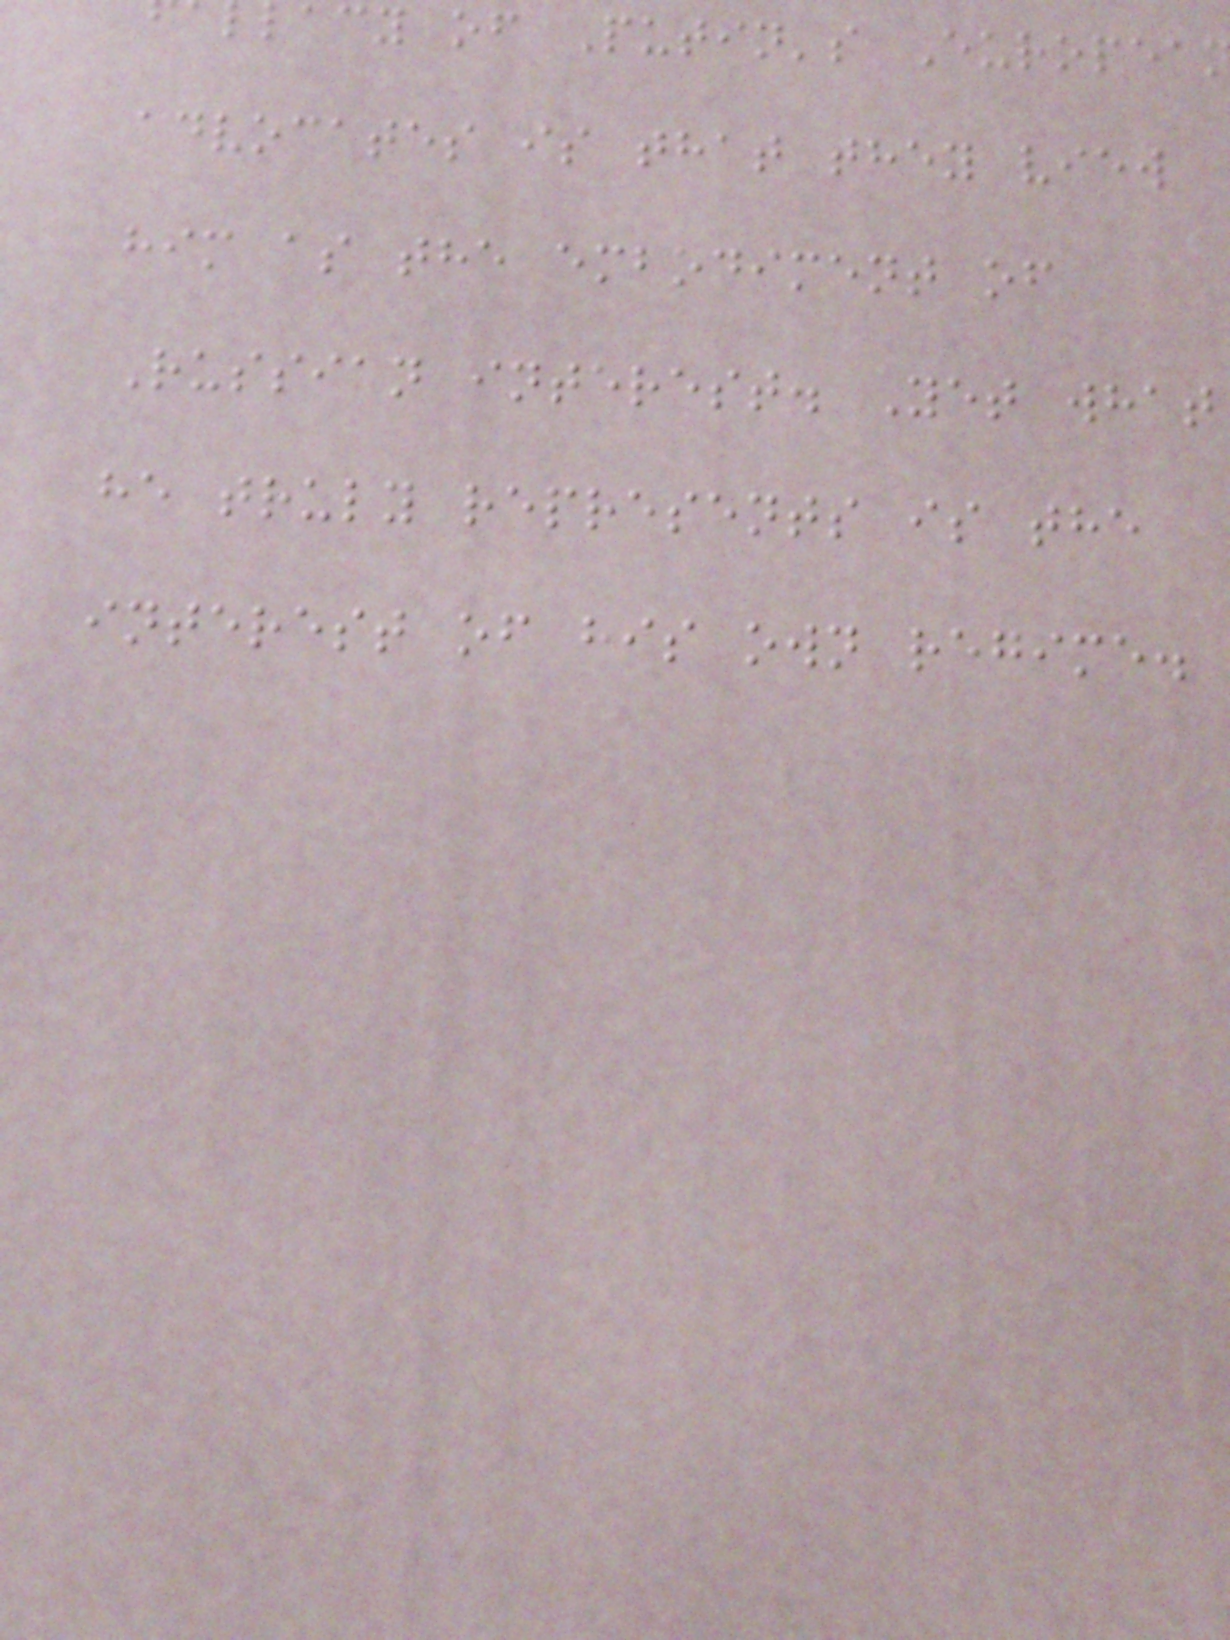acy of Putin's Europea
advocates is that they view
him as the embodiment of
Russian interest. Yet what
he truly represents is the
interest of his own regime.
